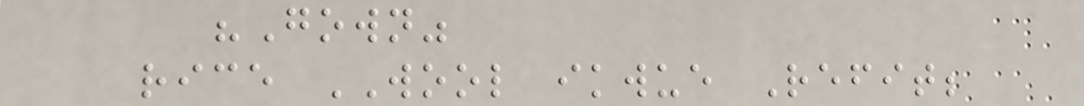"Gown"
rice WOOL ikwue Refit;
